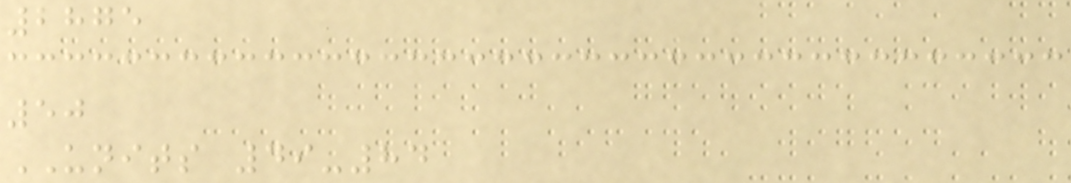2875
50
UNITS 49-84
